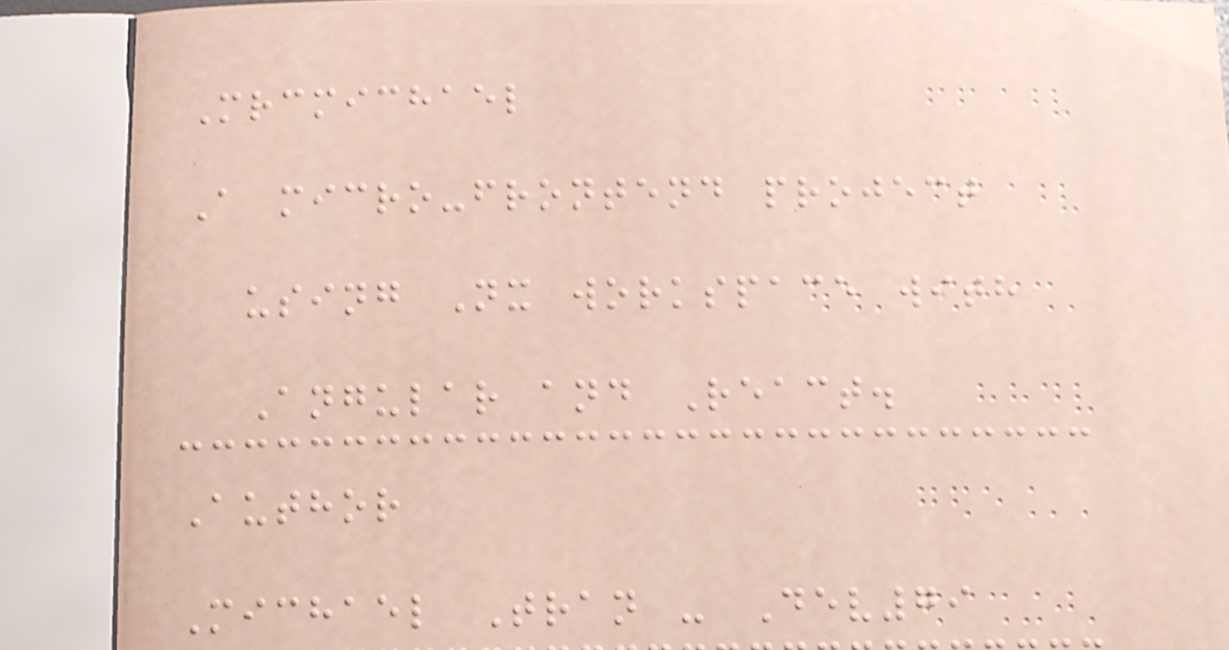Mrcmichael
A micro-frontend project
using Nx workspace with
Angular and React.
Author
Michael Tran - Dev79
